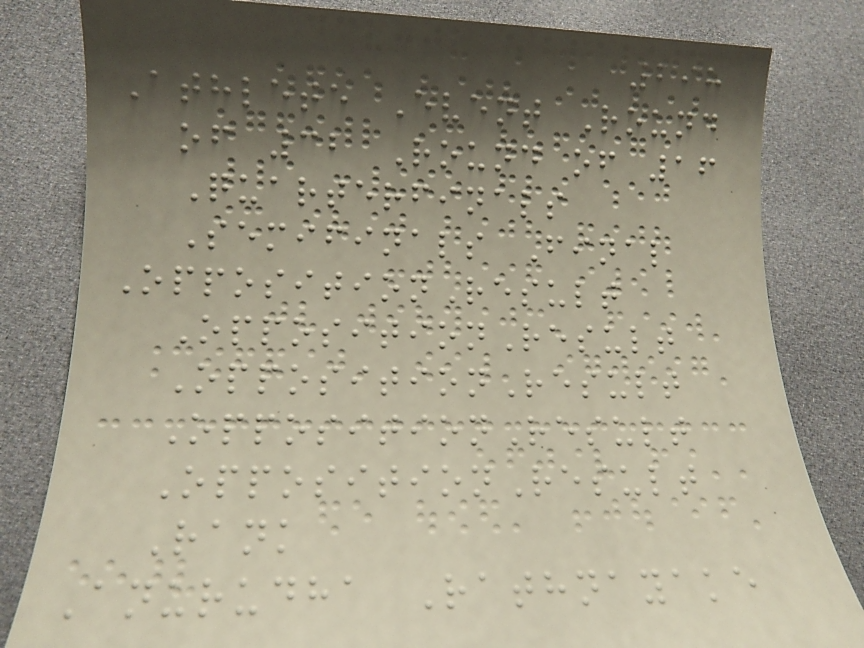298
Athlete Event Round
of 32 Round of 16
Quarterfinals
Semifinals Final
OppositionResult
OppositionResult
OppositionResult
OppositionResult
OppositionResult
Rank
Anurudha Rathnayake
